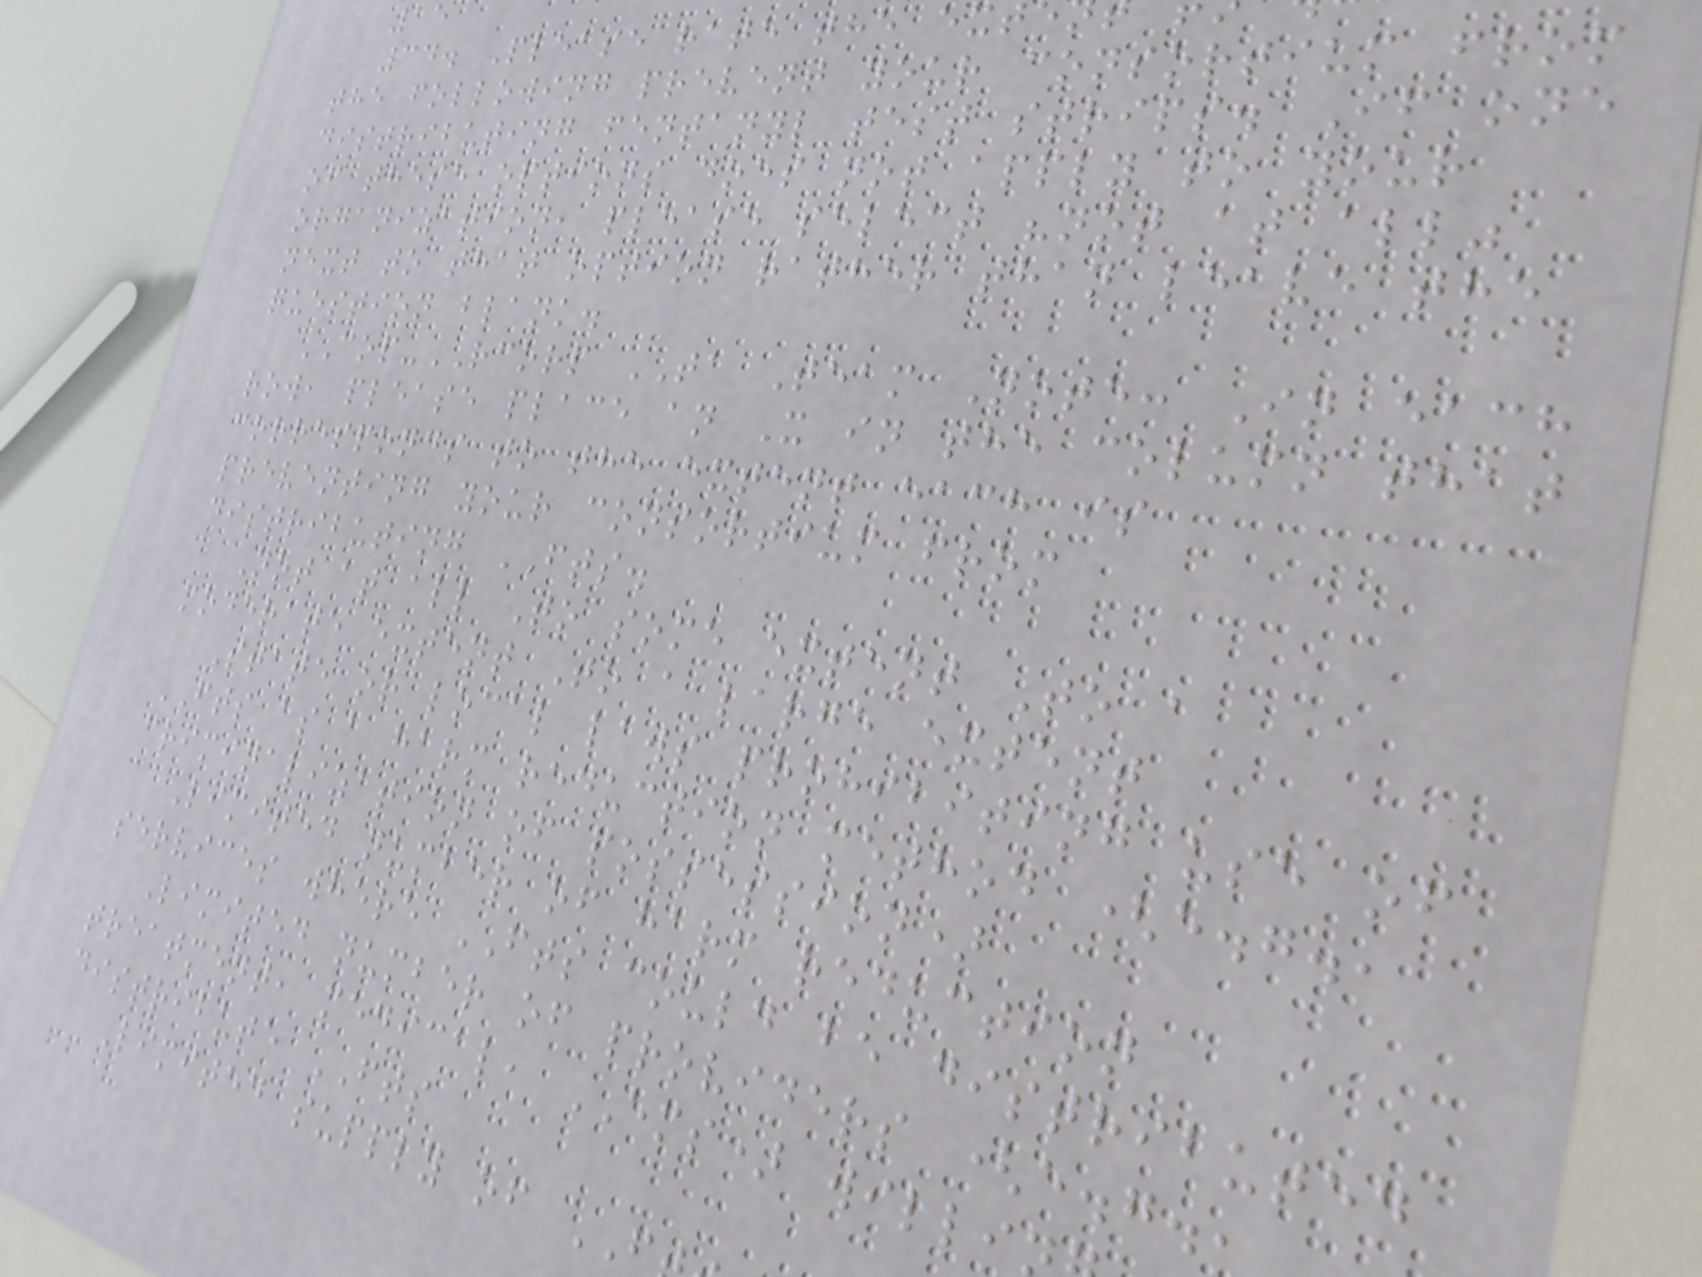15
34. Please rate the ext
the following prevent your consortium from
distributing fentanyl test strips. If one
of these options does not apply to your
organization, please select "not at all"
next to that option rather than leave the
question blank.
COP-RCORP TA Team Note: In each
row, please place an X in the column that
corresponds to the extent each is
preventing your consortium from
distributing FTS.
Not at all To some extent To a
moderate extent To a large extent
State or local laws prohibiting use of
FTS as a harm reduction method (e.g.,
criminalization of possession)
Limited number of harm reduction
services where FTS could be distributed
Limited number of providers (e.g.,
treatment, medical, EMS) willi
distribute FTS
Limited supply of
